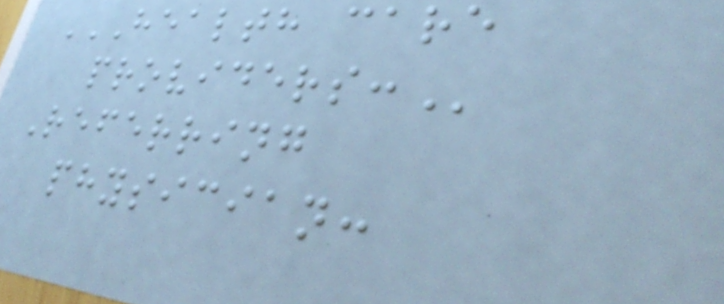HEALTH CARE
PROVIDERS:
Referring
physician:
